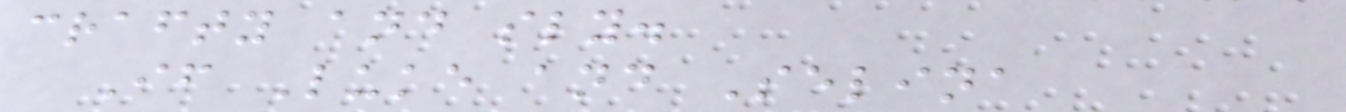crafty and sly.
If Luke and Selina
